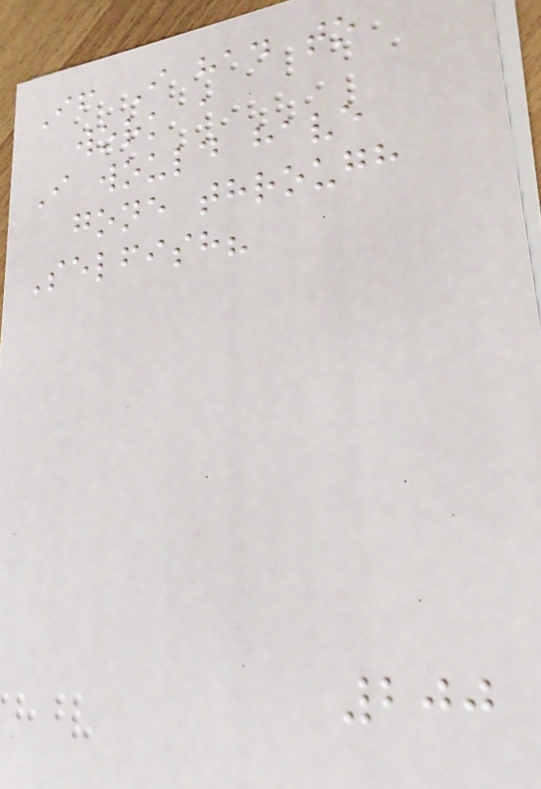If I had to
work a
I would have
gone through
Selfish?
200
